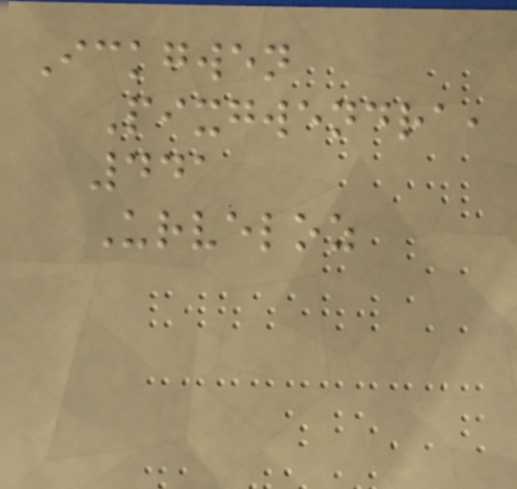Ickgwen
Pixgwendra,
441
Urveloz
